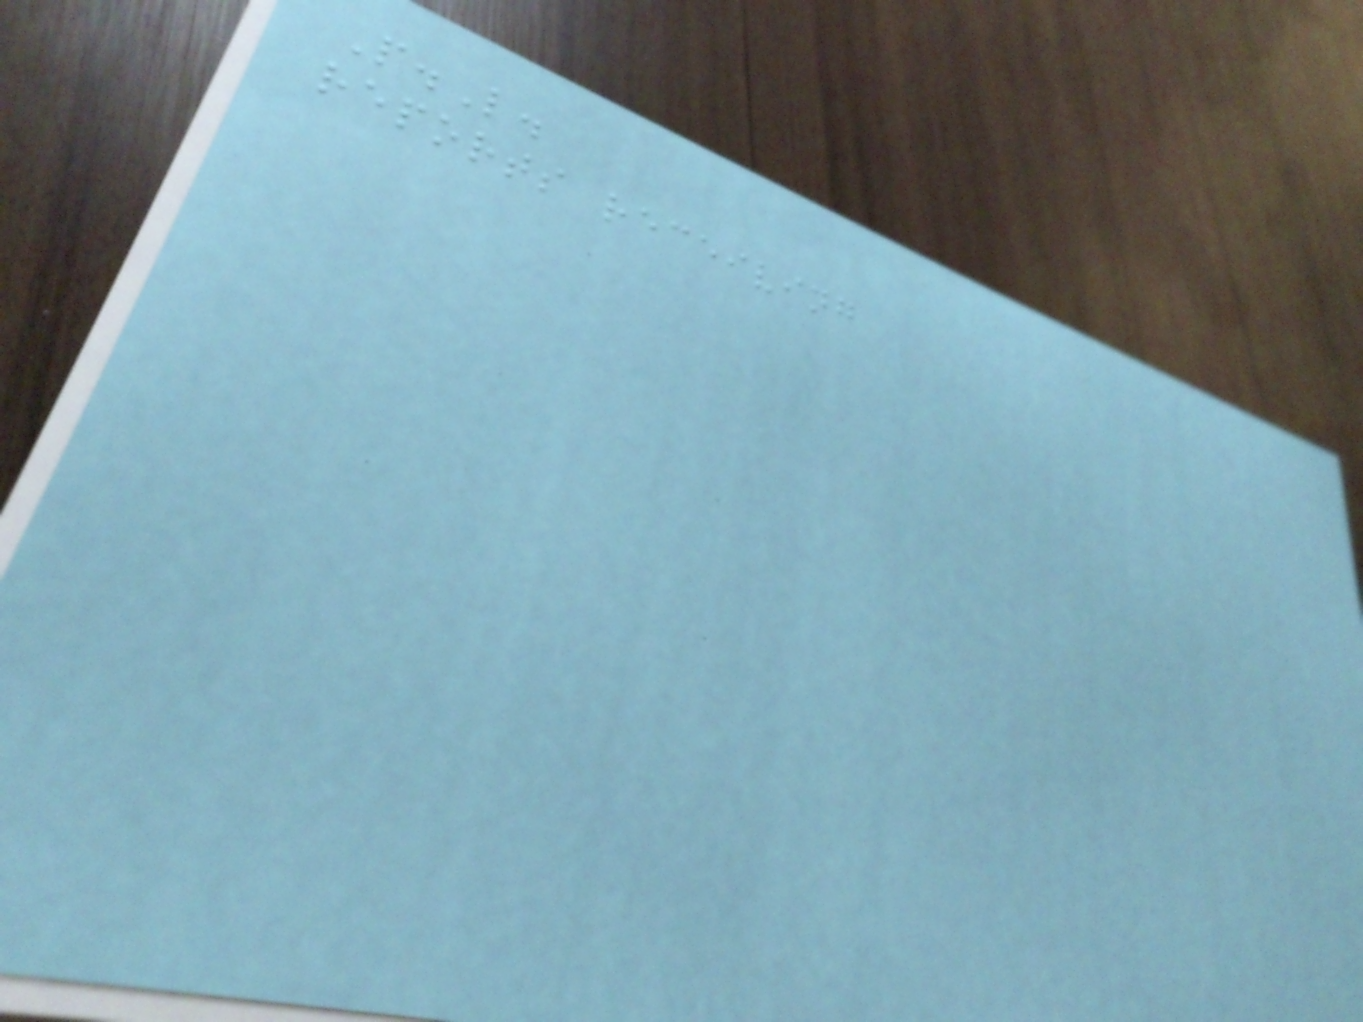P.L.
reports receiving
